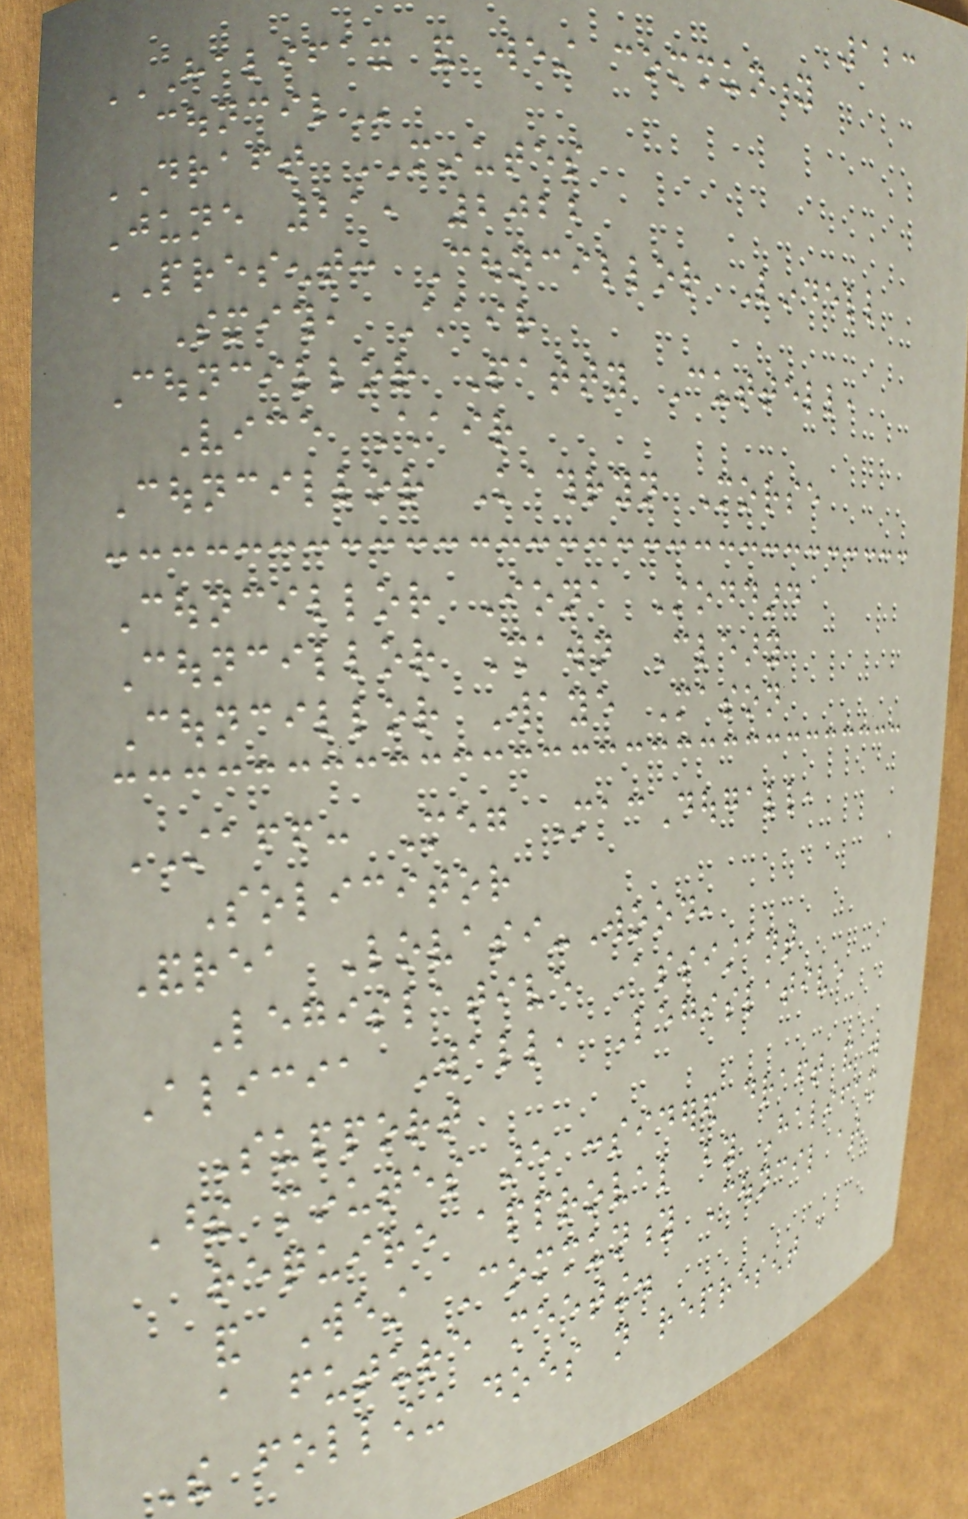123
HALIFAX AND WEST COMMUNITY
COUNCIL
DRAFT MINUTES
June 21, 2022
PRESENT: Councillor Lindell
Smith, Chair
Councillor Patty Cuttell,
Vice Chair
Councillor Kathryn Morse
Councillor Iona Stoddard
Councillor Shawn Cleary
Councillor Waye Mason
STAFF: Meg MacDougall,
Solicitor
Andrea Lovasi-Wood,
Legislative Assistant
Alicia Wall, Legislative
Support
These minutes are considered draft and will
require approval by Halifax
and West Community Council at
a future meeting.
The following does not represent a
